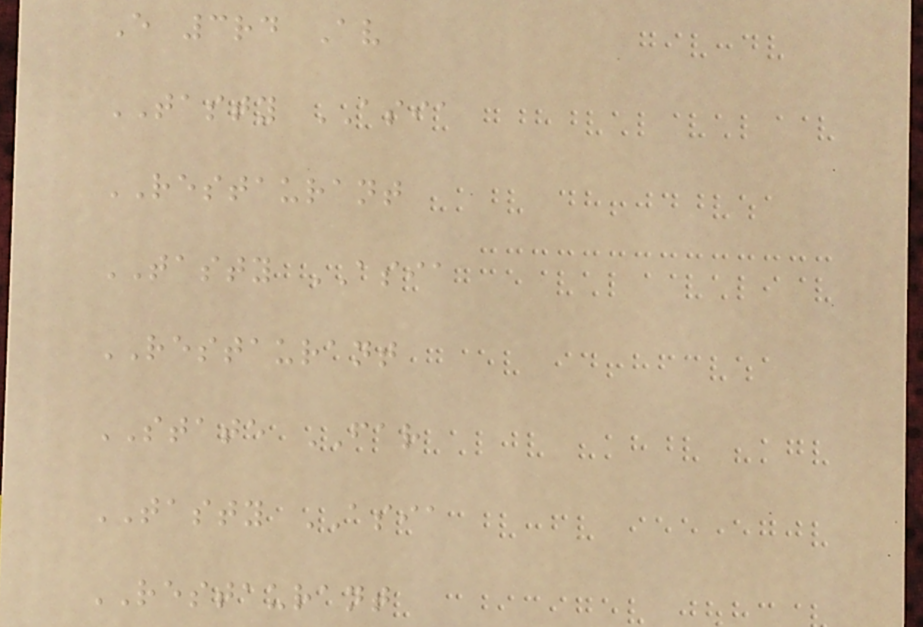E 3rd Av
TASTY ASIA
RESTAURANT
TASTY ASIA
RESTAURANT
STATE FAR
TASTY ASIA
RESTAURANT
